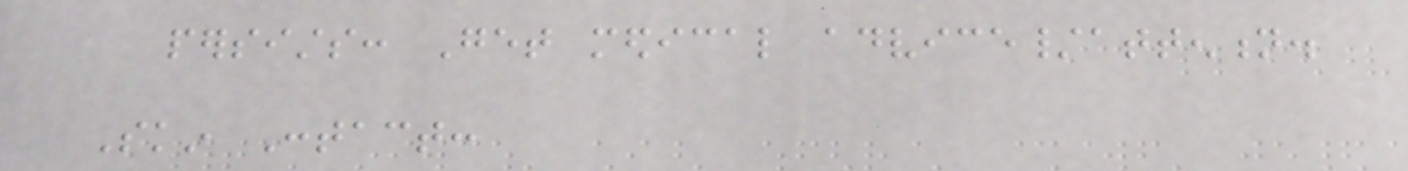persists: Get medical advice/attention.
Skin Contact:
